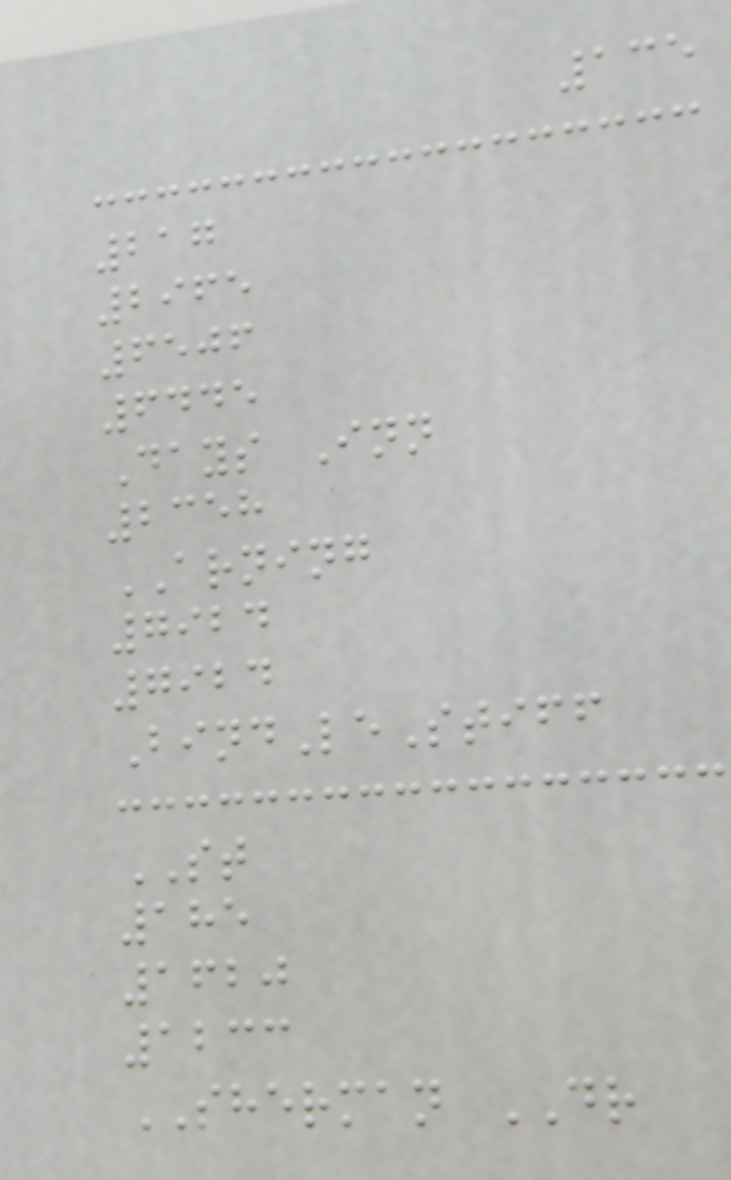135
217
2965
6506
6445
Days Inn
2358
ARNING
7924
7924
BindLeStiff
ST
185
1620
1233
SHERMAN DR
